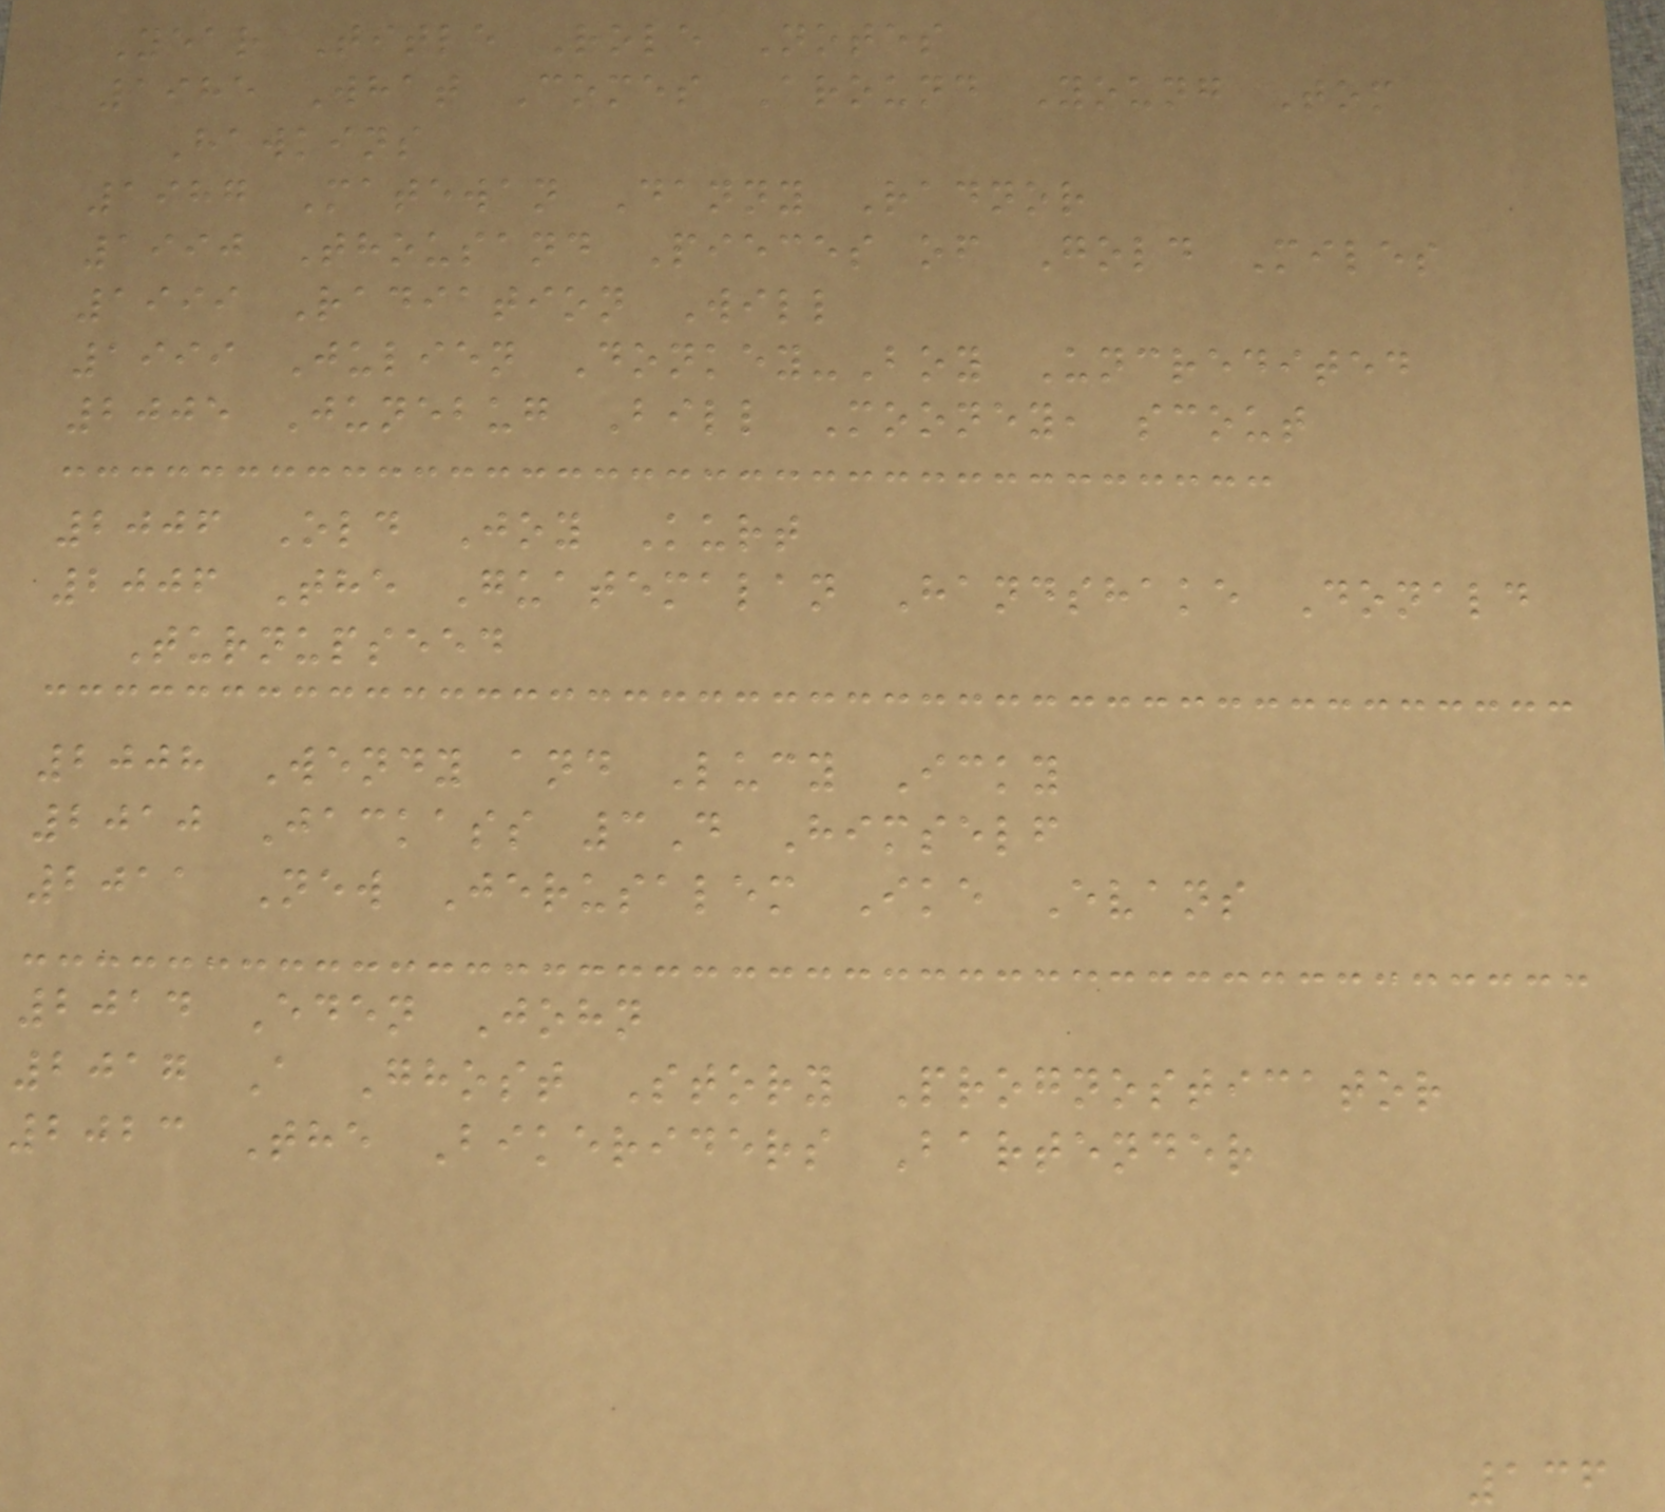Year Title Role Notes
1985 What Comes Around Young Tom
Hawkins
1987 Matewan Danny Radnor
1990 Thousand Pieces of Gold Miles
1999 Radiation Will
1999 Julien Donkey-Boy Uncredited
2005 Junebug Bill Mooney, scout
2006 Old Joy Kurt
2006 The Guatemalan Handshake Donald
Turnupseed
2008 Wendy and Lucy Icky
2010 Jackass 3D Himself
2011 New Jerusalem Ike Evans
2014 Eden John
2017 A Ghost Story Prognosticator
2023 The Bikeriders Bartender
136
